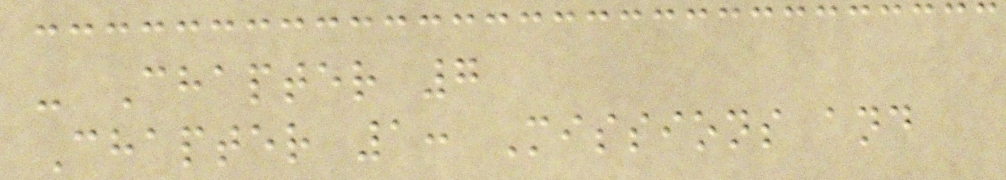- Chapter 7
Chapter 1: Missions and
